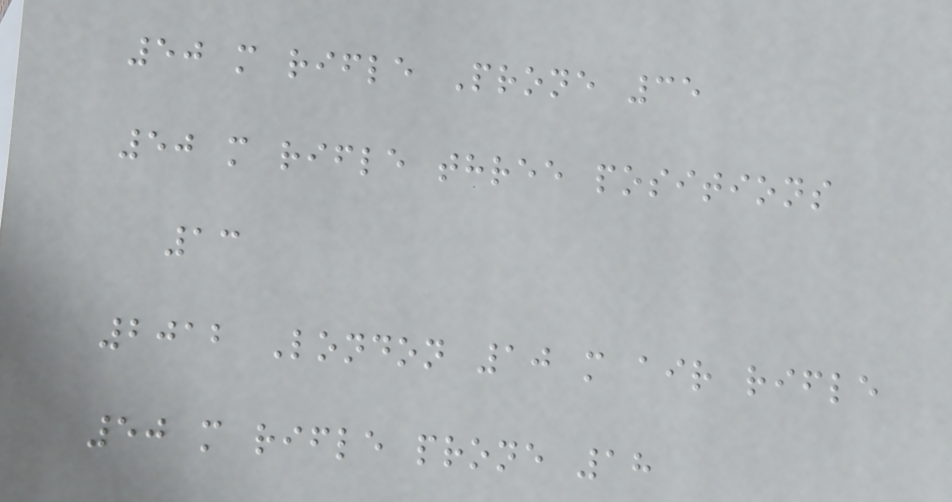50 m rifle Prone 35
50 m rifle three positions
13
2012 London 10 m air rifle
50 m rifle prone 18
